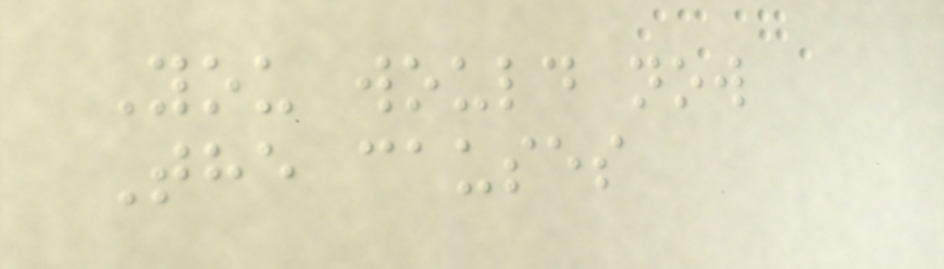You would now
The causes
